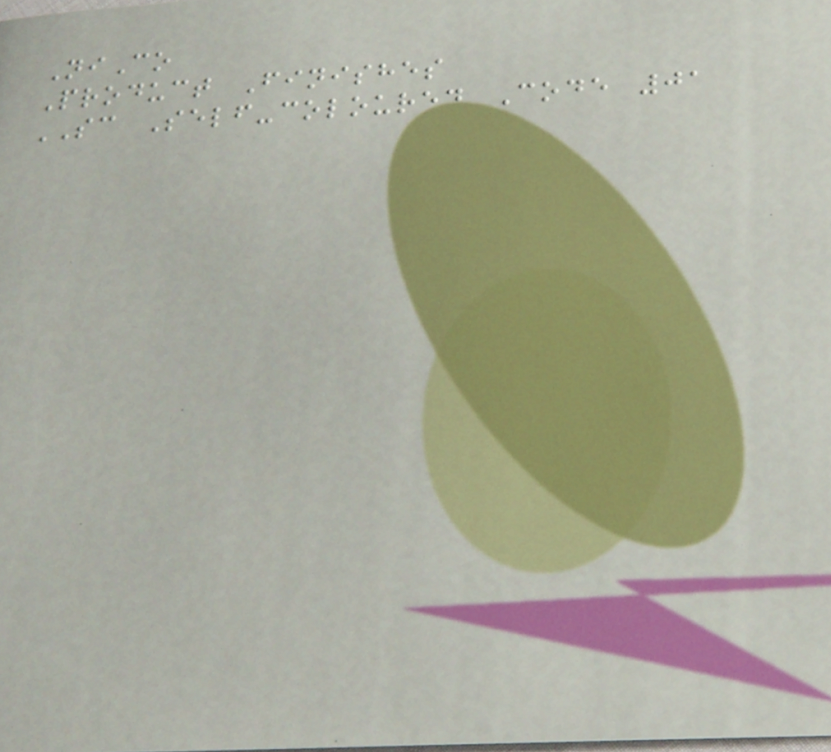NiCo
Product Finishes
SC Self-coloured Code 01
